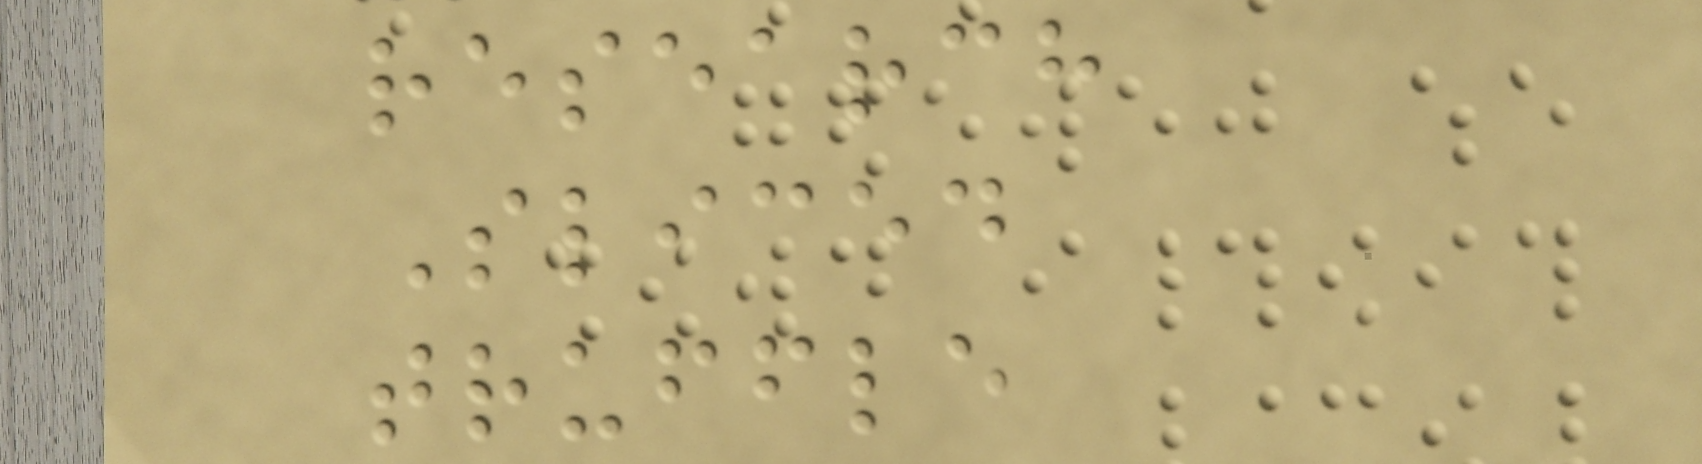research
Sliced
truffle
